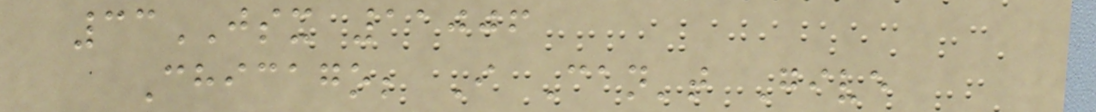33JSX 11006
Chicago; I Can't Give
